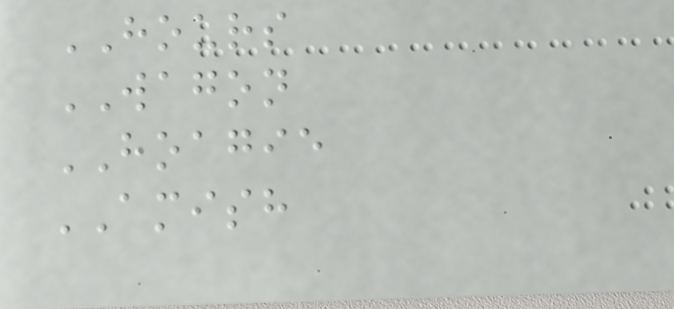HOURS
WAGON
HOAGIE
AMISH
